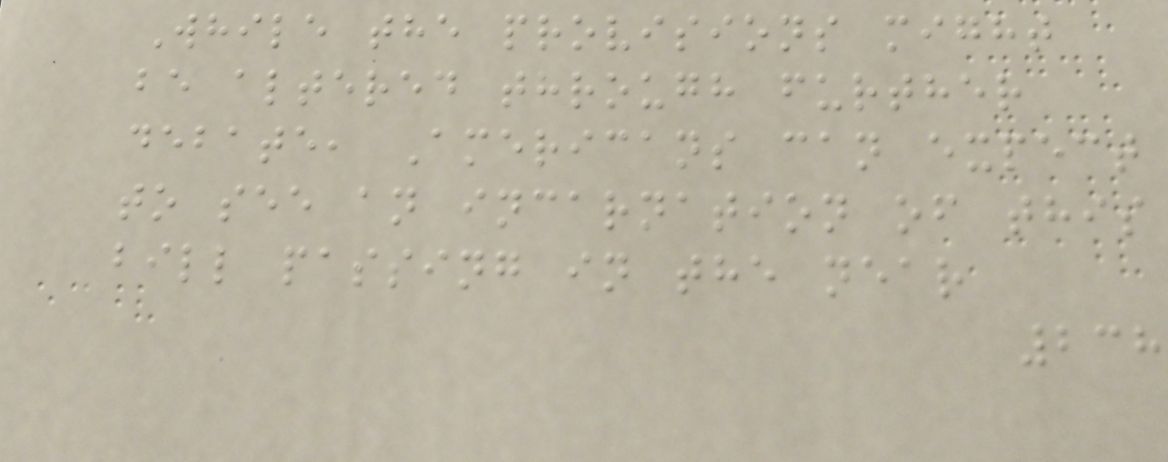While the provisions might
be altered through further
debate, Americans can expect
to see an incarnation of this
bill passing in the near
238
